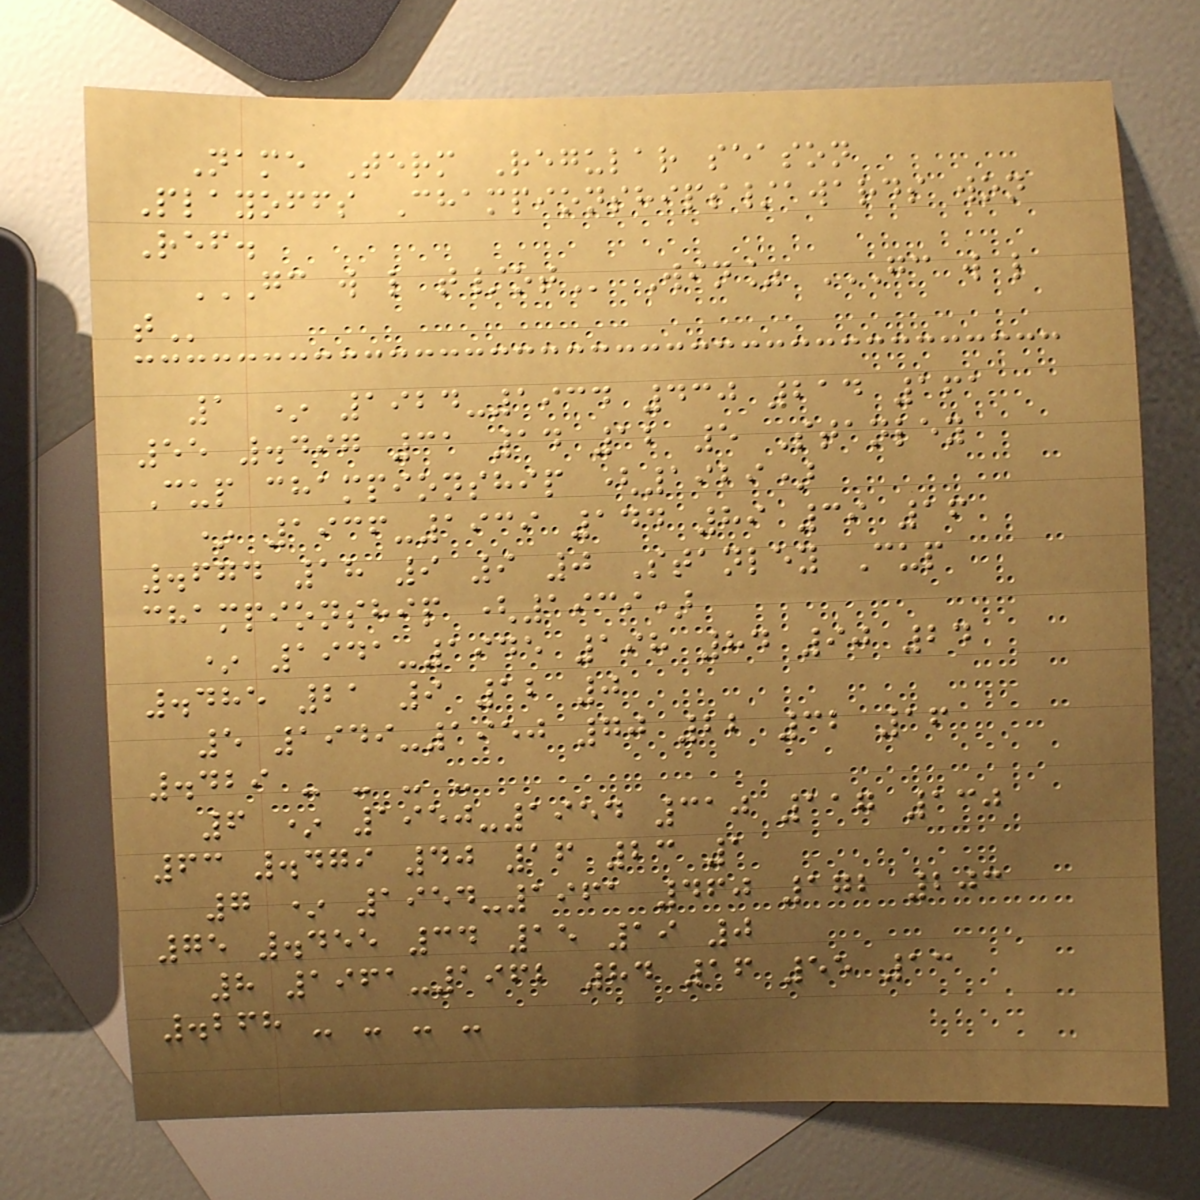Name Term Regular season
Playoffs Championships/awards won
Ref.
GC W L T/OT Win% GC W L
T
1 * 1924-1934 430 214 161
55 .497 31 14 12 5 Stanley
Cup championship (1929)
* 1936-1939 144 89 39 16
.674 18 9 9 0 Stanley Cup
championship (1939)
* 1941-1945 198 84 90 24
.485 21 9 12 0
5 1949-1950 70 22 32 16
.429 - - - -
6 * 1950-1954 310 117 130
63 .479 40 16 23 1
7 * 1954-1961 460 172 203
75 .455 34 15 19 0
8 1961-1962 84 16 55 13
.268 - - - -
